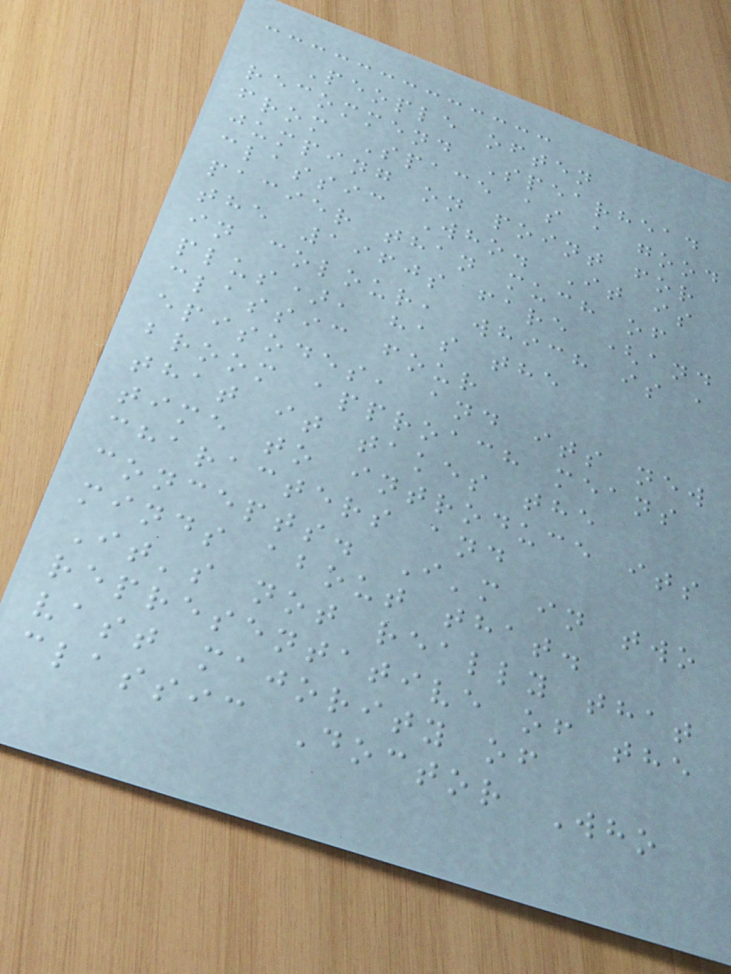People often
recommend Spearhead
from Space as a good
jumping on point for
classic Who. It is
pacier than much of
the 1960s fare (and
in colour, which is a
plus), has the
classic four
episodes, and its new
broom approach means
that it takes the
time to introduce its
characters and
concepts. I'm in two
minds about that.
It's not really that
representative of the
vast majority of
classic Doctor Who
